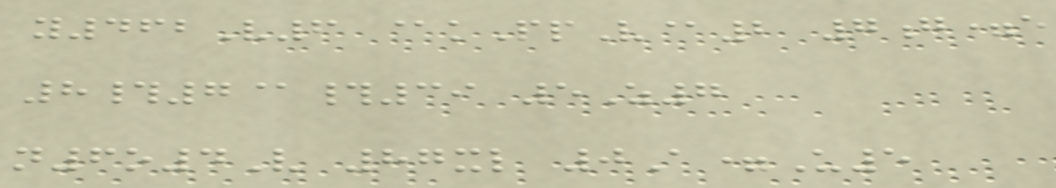y462V6 @kPpV@2 7g=e
8#7@#39 5Z7
n6o4V 87xl 0A=U5
